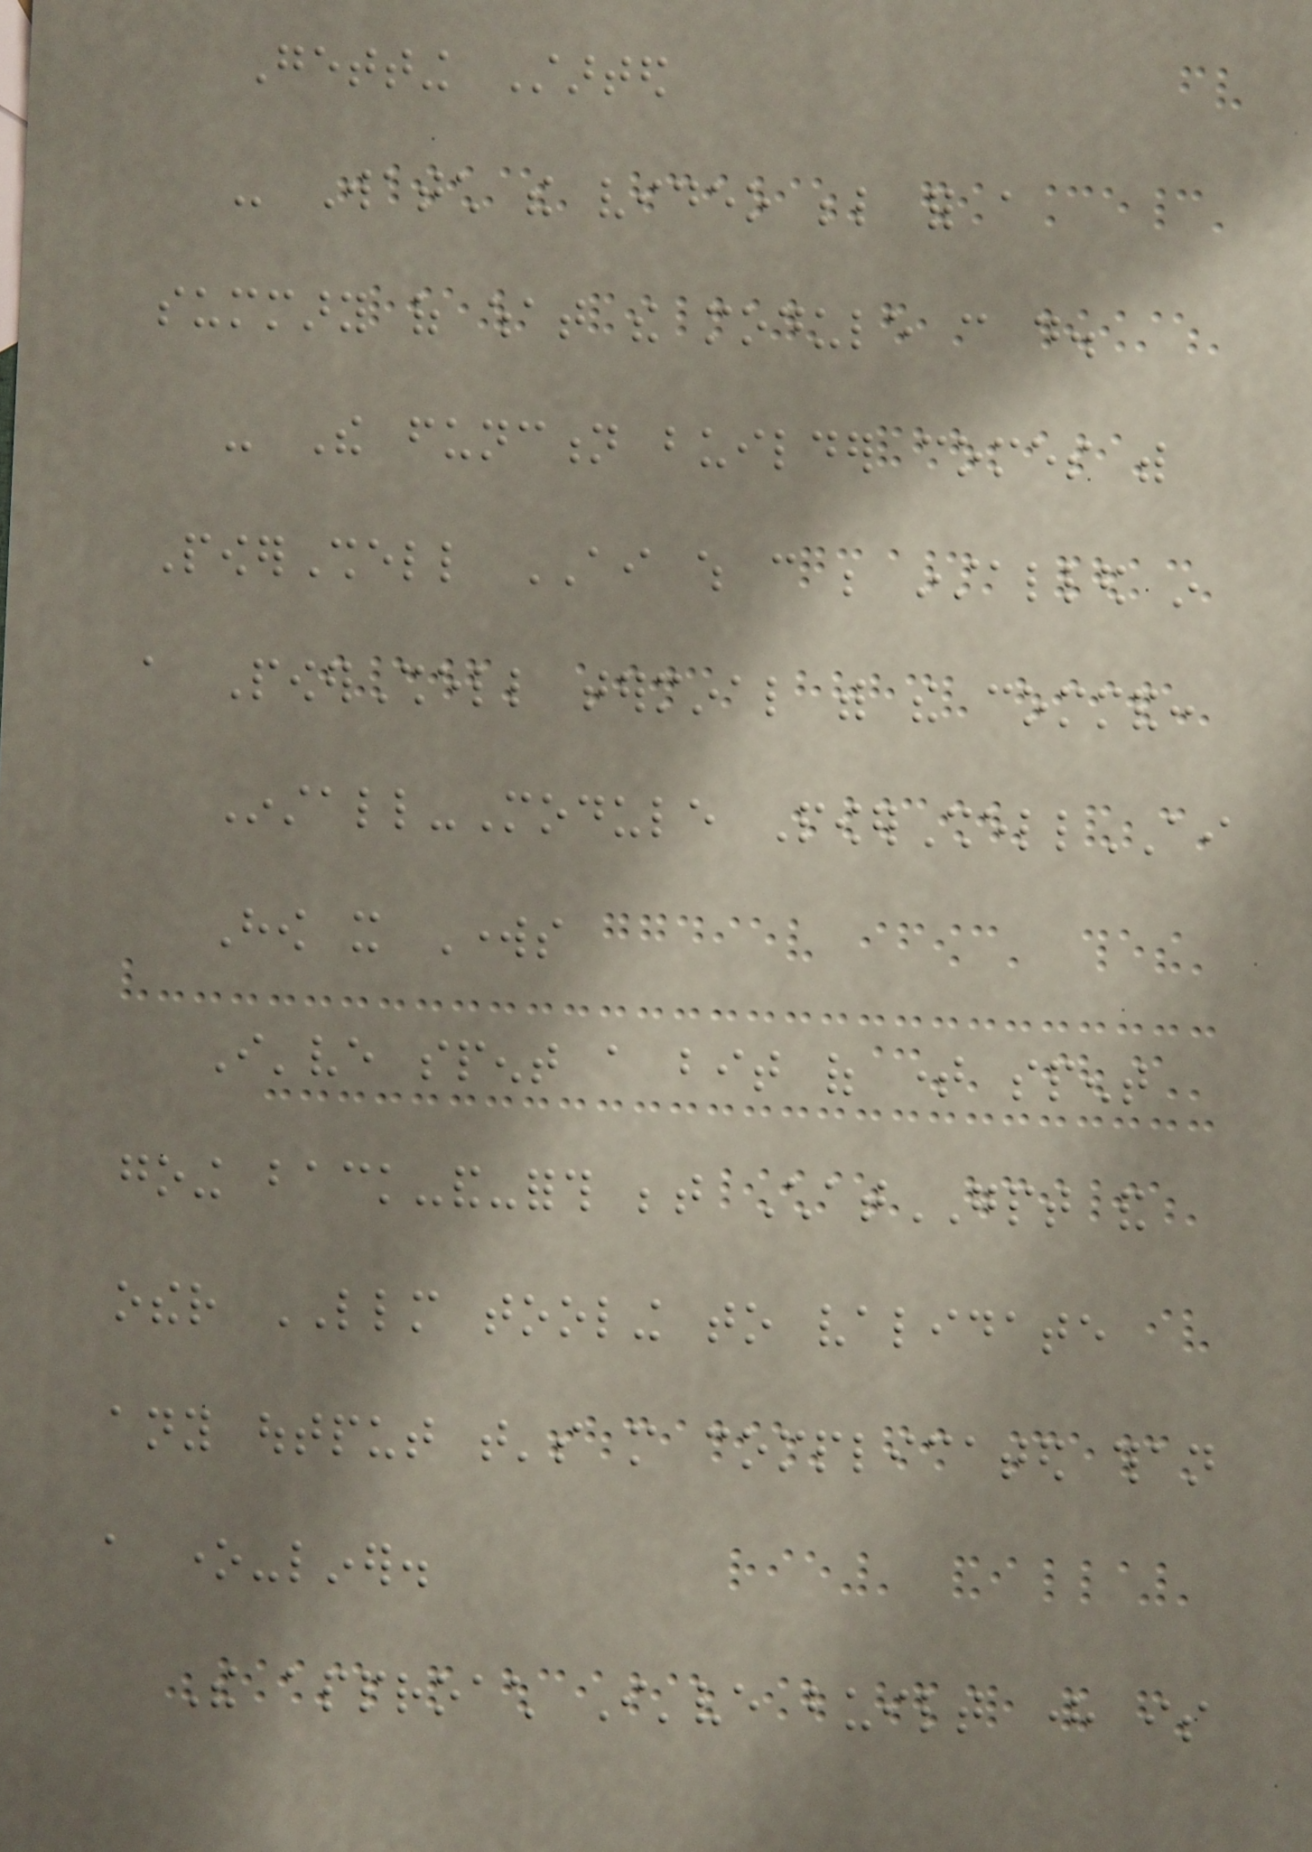Getting Started
- Watch the video below for a
summary of what the module can do.
- The function builder comes with
PowerShell AI which can be installed in
a PowerShell terminal with the command:
Install-Module PowerShellAI
How it Works
I've spent a bit of time spent
going back-and-forth between ChatGPT and
other LLM tooling to validate
any output that's more complicated than
a one-liner.
The approach I've built here is
